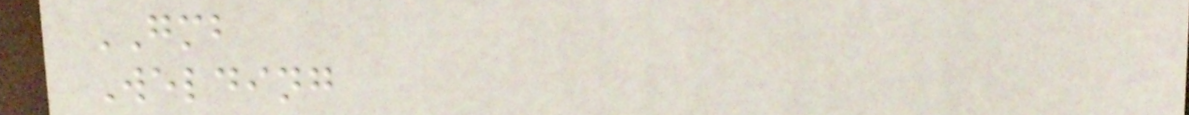GMB
Welding
